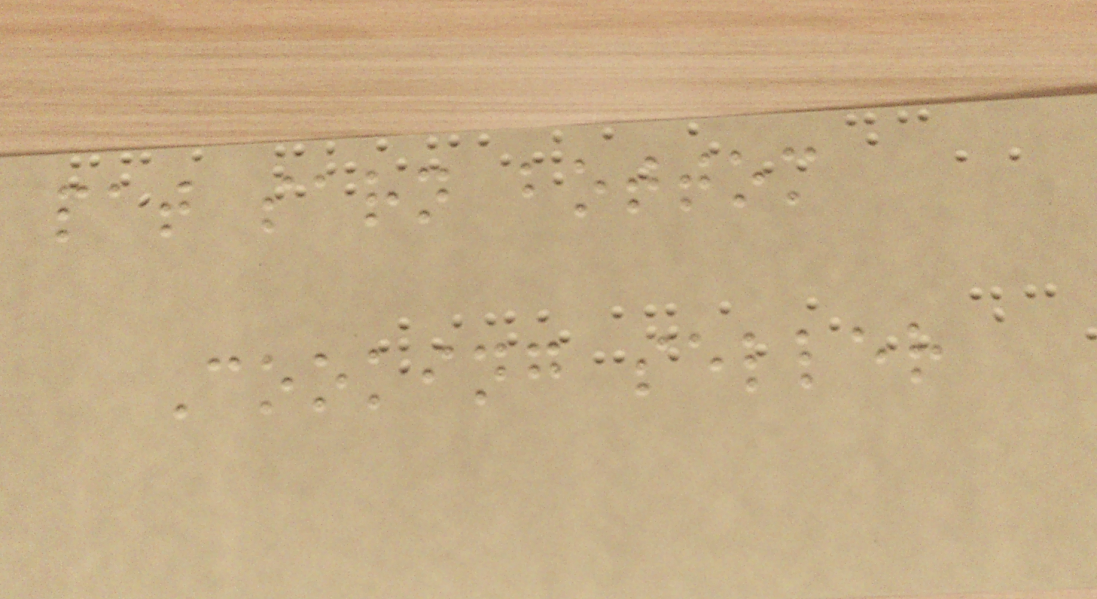pat sarn bottom
Cooking seller
